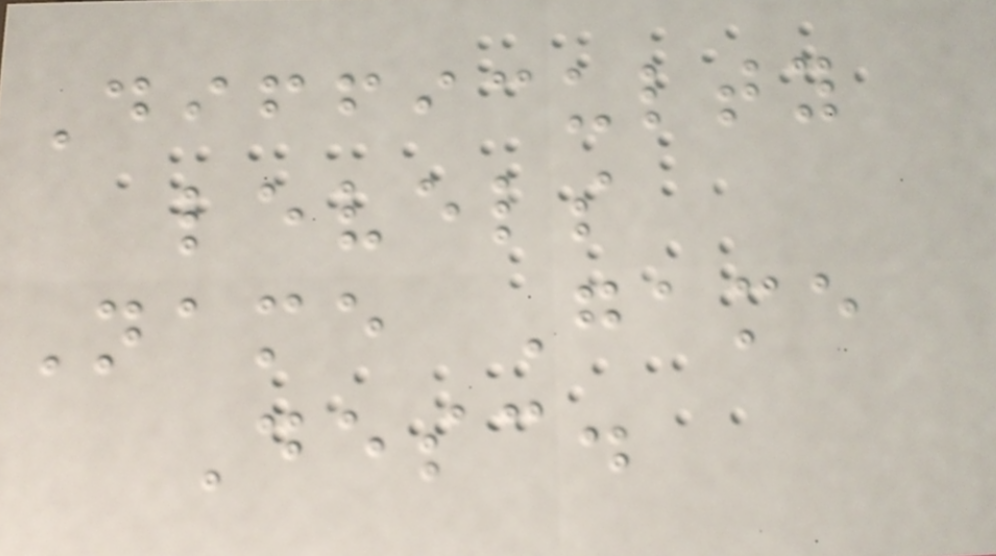Difficulty
levels
Name Game
Desc.
